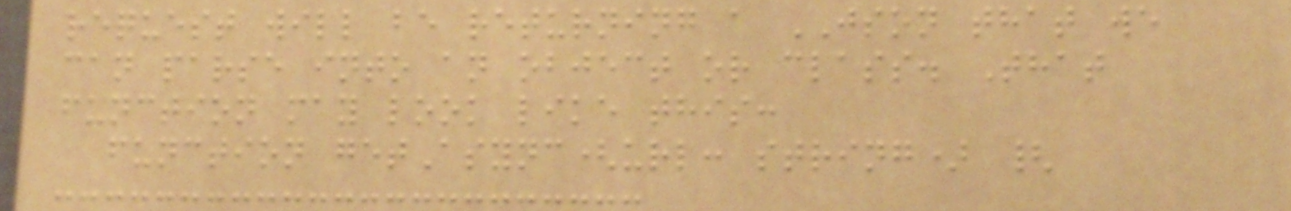request will be returning a JSON that we
can parse into an object or class. That
function may look like this:
function getAsync(url: string) {
